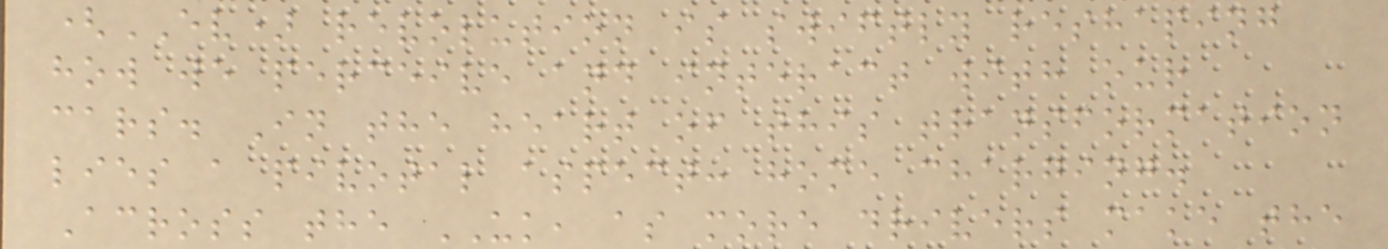(EV) revolution is swiftly reshaping
how we perceive and interact with our
cars. In the heart of this transformation
lies a pivotal aspect: home charging.
Across the UK, as more drivers make the
